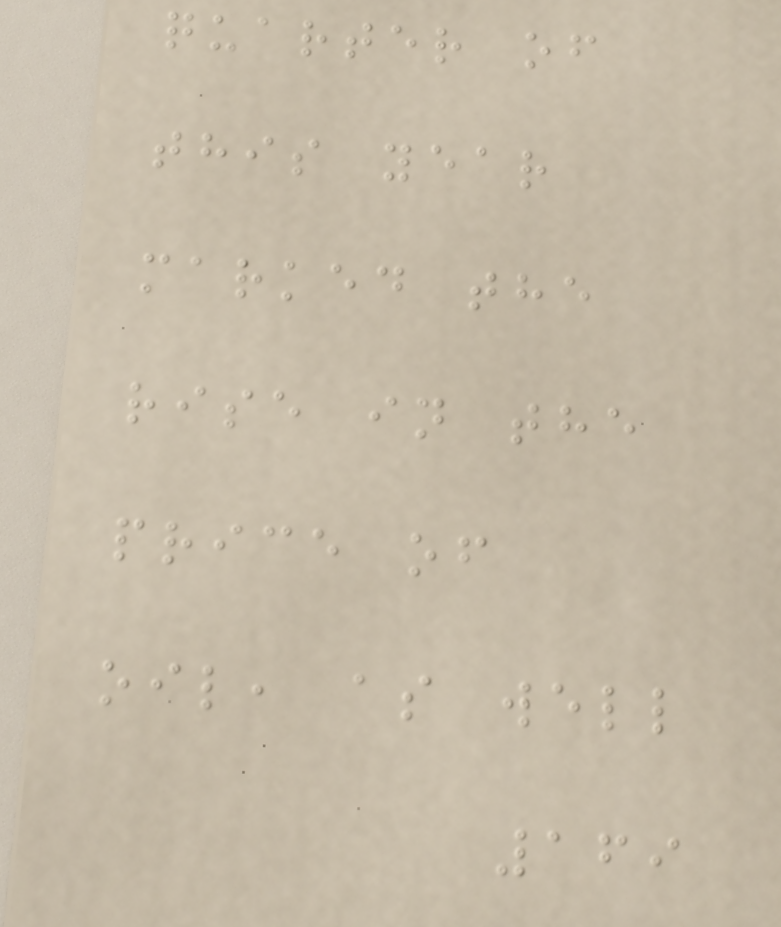quarter of
this year
marked the
rise in the
price of
oil, as well
169
